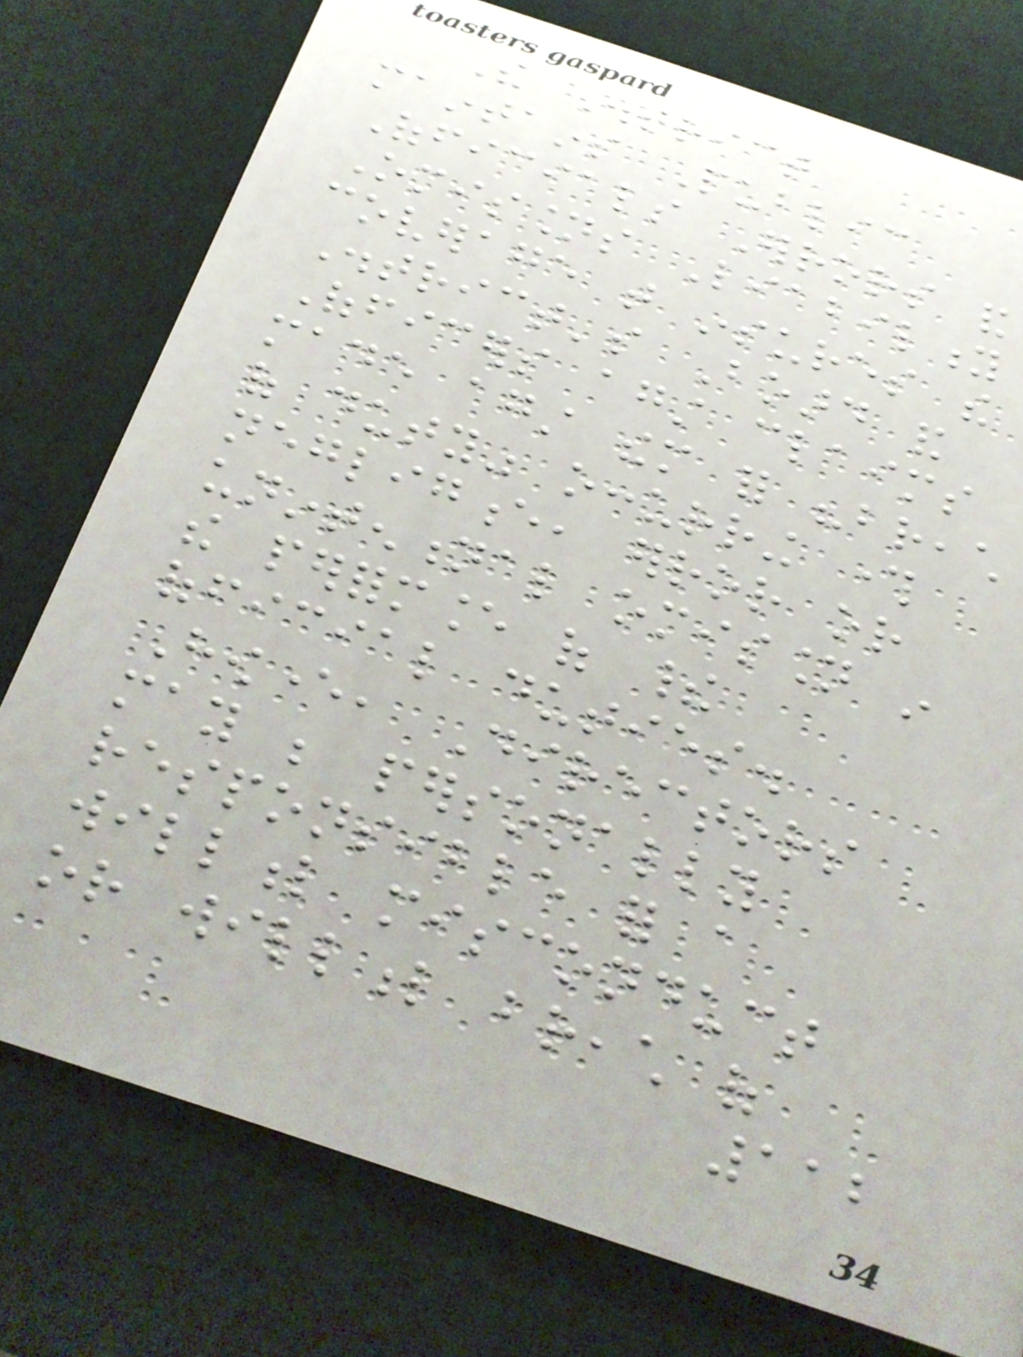The District
maintains Public
Officials Errors and
Omissions Liability
coverage that insures the
District's Board and
Officers against claims
made against them for "breach
of duty" occurring through
negligence, error or
unintentional omission in
the performance of their
official duties.
However, Directors
may be personally
responsible for a
willful misconduct
or willful breach of
112
